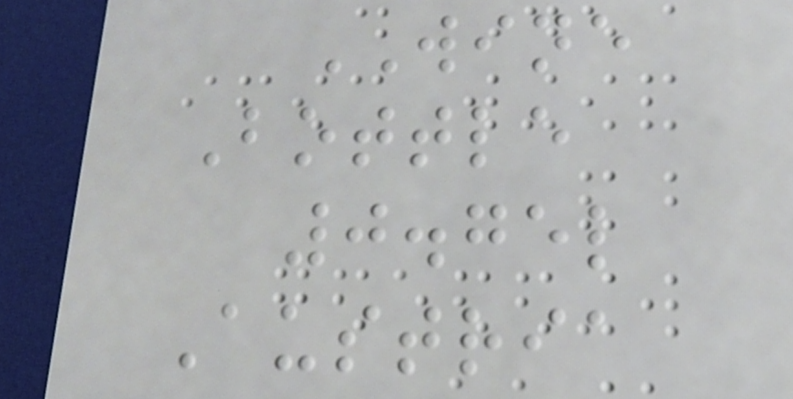WINE
Bottle
0.75l
Austria
